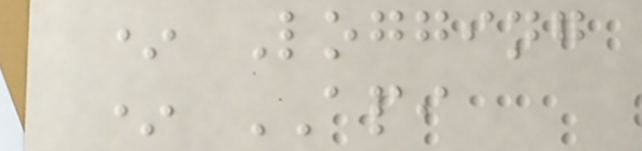* Logging
* API
